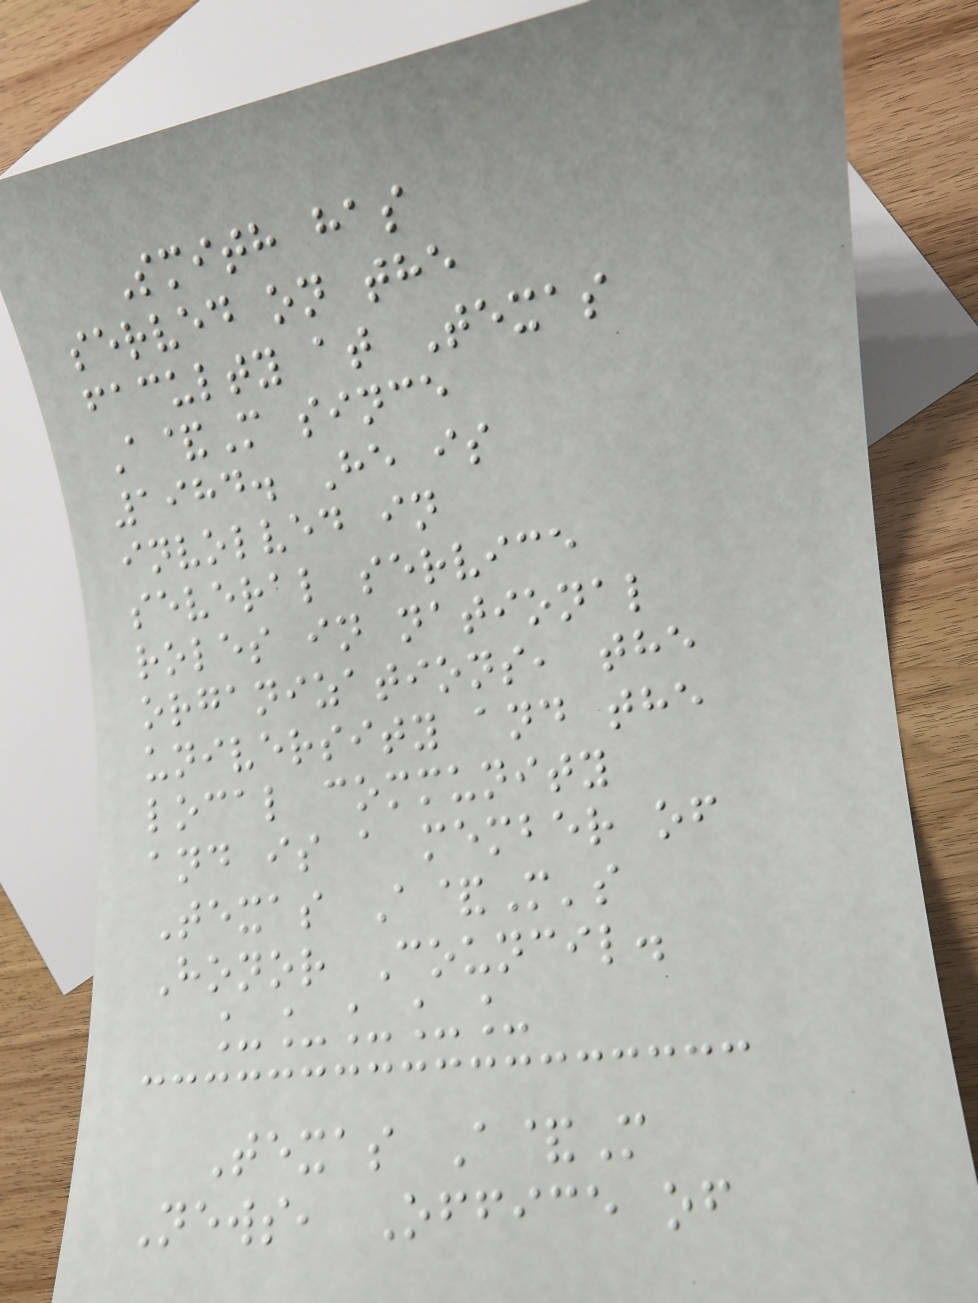Smith has
served on the
faculty at Texas
A&M since
1984. He is
involved in
several service
roles in national
organizations, the
university and the
local community
and is a member of
Texas A&M's
Honor Council.
_____
Texas A&M
News, Office of
